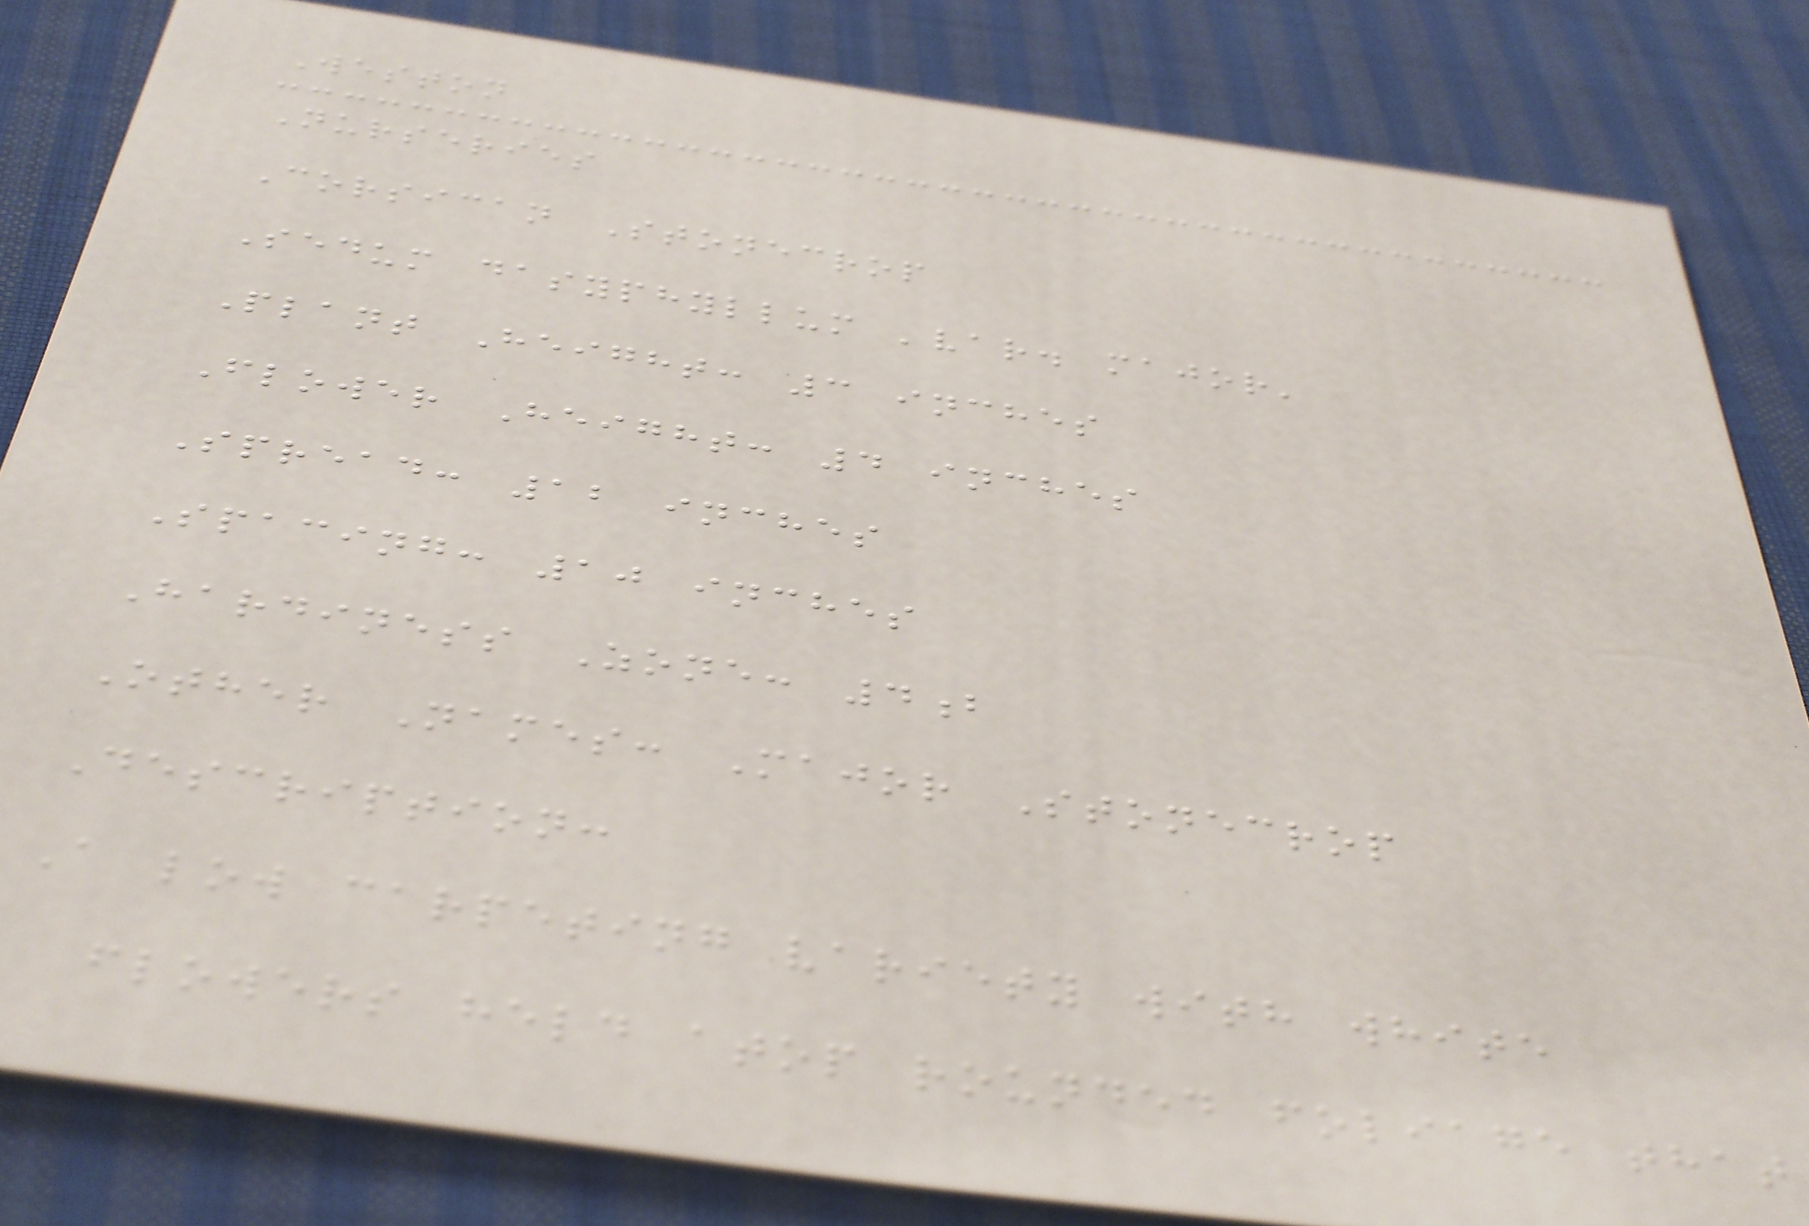Weston
Nurseries
Corsican Stonecrop
Sedum dasyphyllum 'var. major'
Plant Height: 3 inches
Flower Height: 4 inches
Spread: 12 inches
Spacing: 10 inches
Hardiness Zone: 4b
Other Names: Major Stonecrop
Description:
A low carpeting variety with white
flowers held atop rounded foliage that
